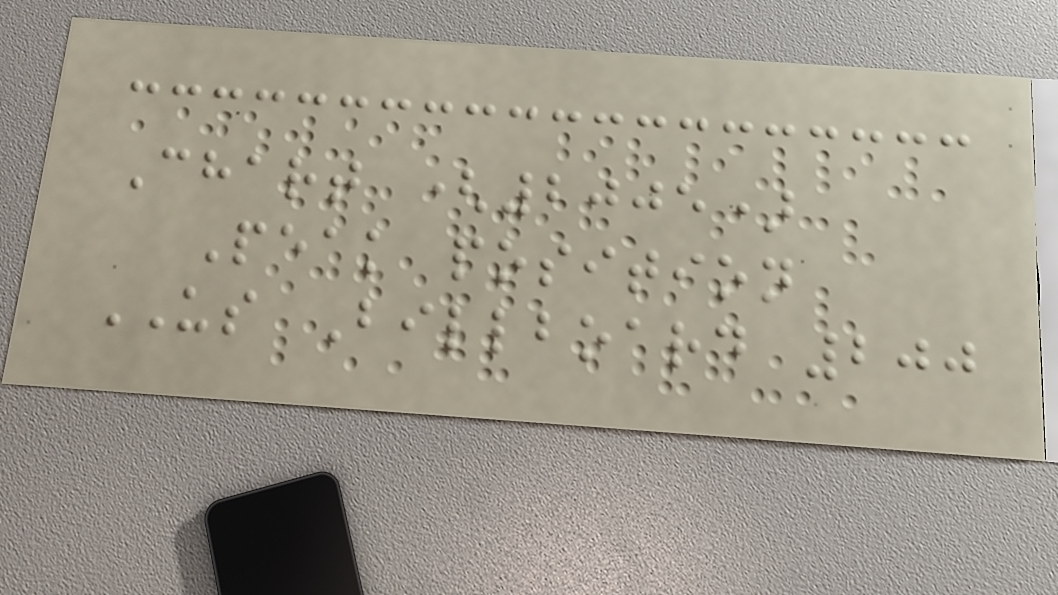Chart (2005)
Peak position
US Billboard 200
